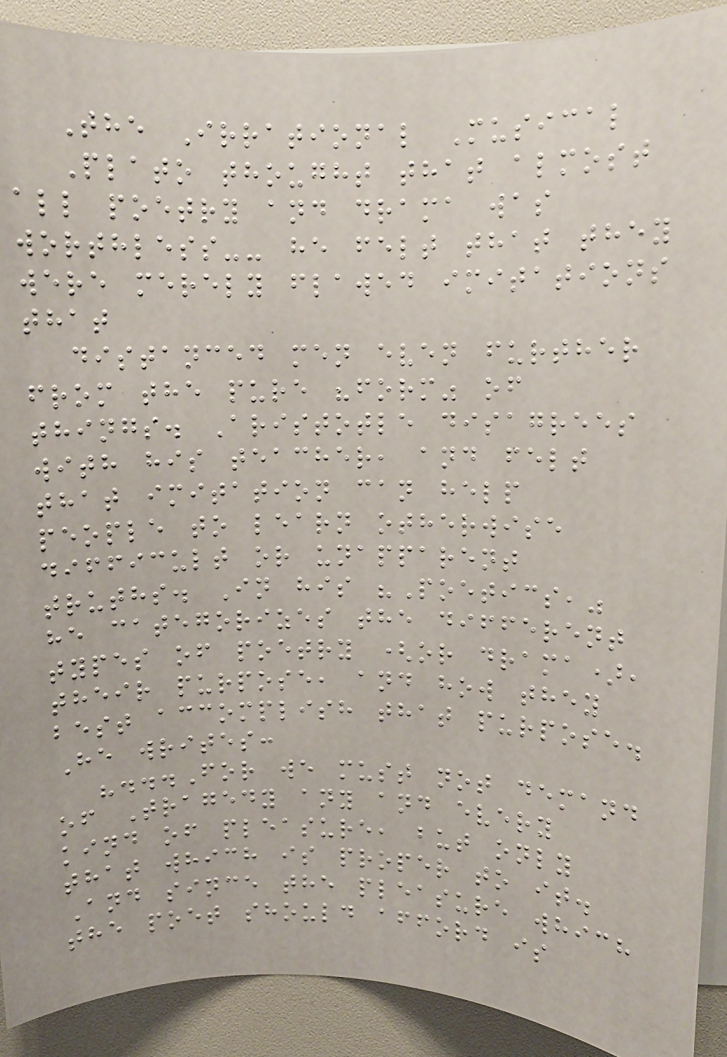The Irrational Musical
Plato thought that almost
all poetry and drama was
worthless-- he felt that they
were merely flawed imitations
that
distanced men even further
from the pure "form" of
things. Aristotle disagrees
with his teacher, and felt
that imitation can help
people to learn otherwise
difficult or unapparent
truths. In his "Poetics,"
he categorizes the different
types of poetry (or drama),
their purpose, and how they
best accomplish that purpose.
He writes:
"...For we must not demand
of Tragedy any and every
kind of pleasure, but only
that which is proper to it.
And since the pleasure which
the poet should afford is
